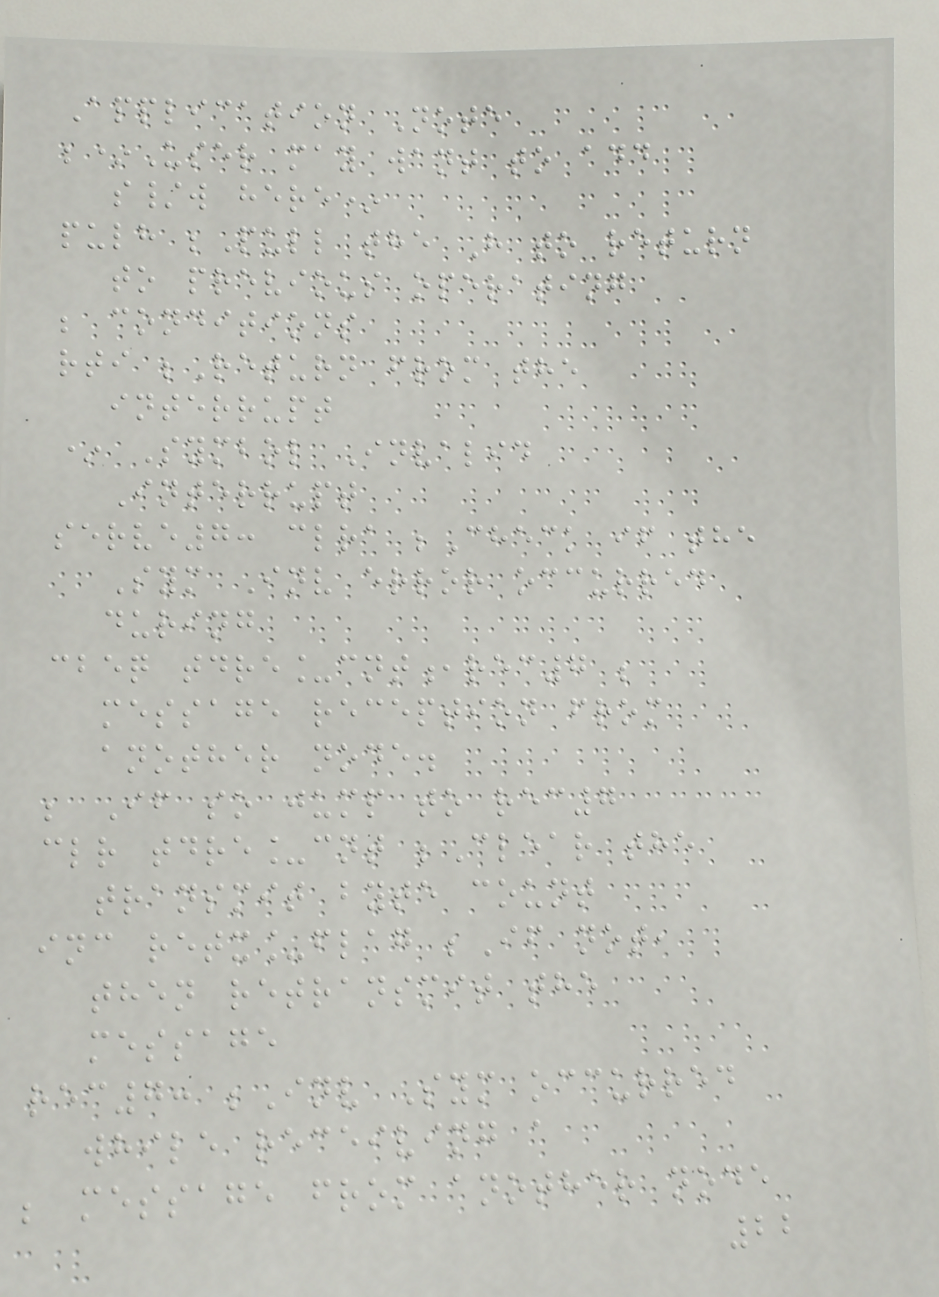Application Note
;*User may want to add
s/w here*
pulh ;Pull the H to return
to previous operating
; conditions
rti ;Return from the
interrupt
* Symbol Invalid
Interrupt
serve7: clra ;Check if the
Sym Inv error occurred
during
cbeq tdre_cnt,rec7 ;
message reception from
another node.
; If so jump to rec7
clr tdre_cnt ;Clear the
transmit byte count
inc retx_flag ;If not,
then retransmit the
message
rec7: ;Inv Sym occurred
while receiving a
; message from another node
22
